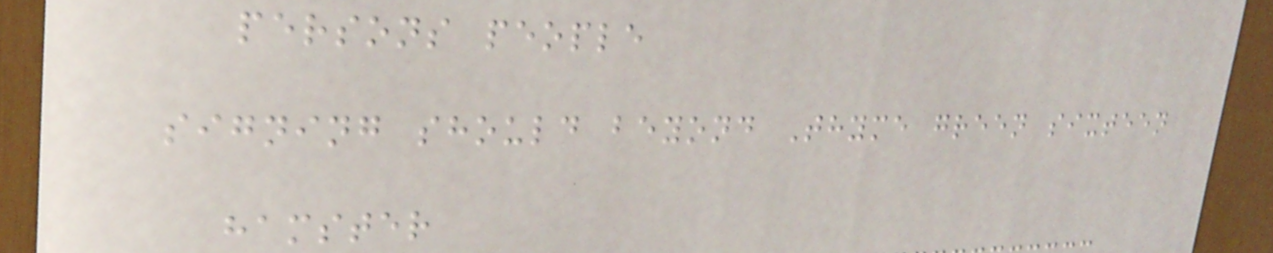persons people
signing should beyond Thyme green sixteen
hamster
